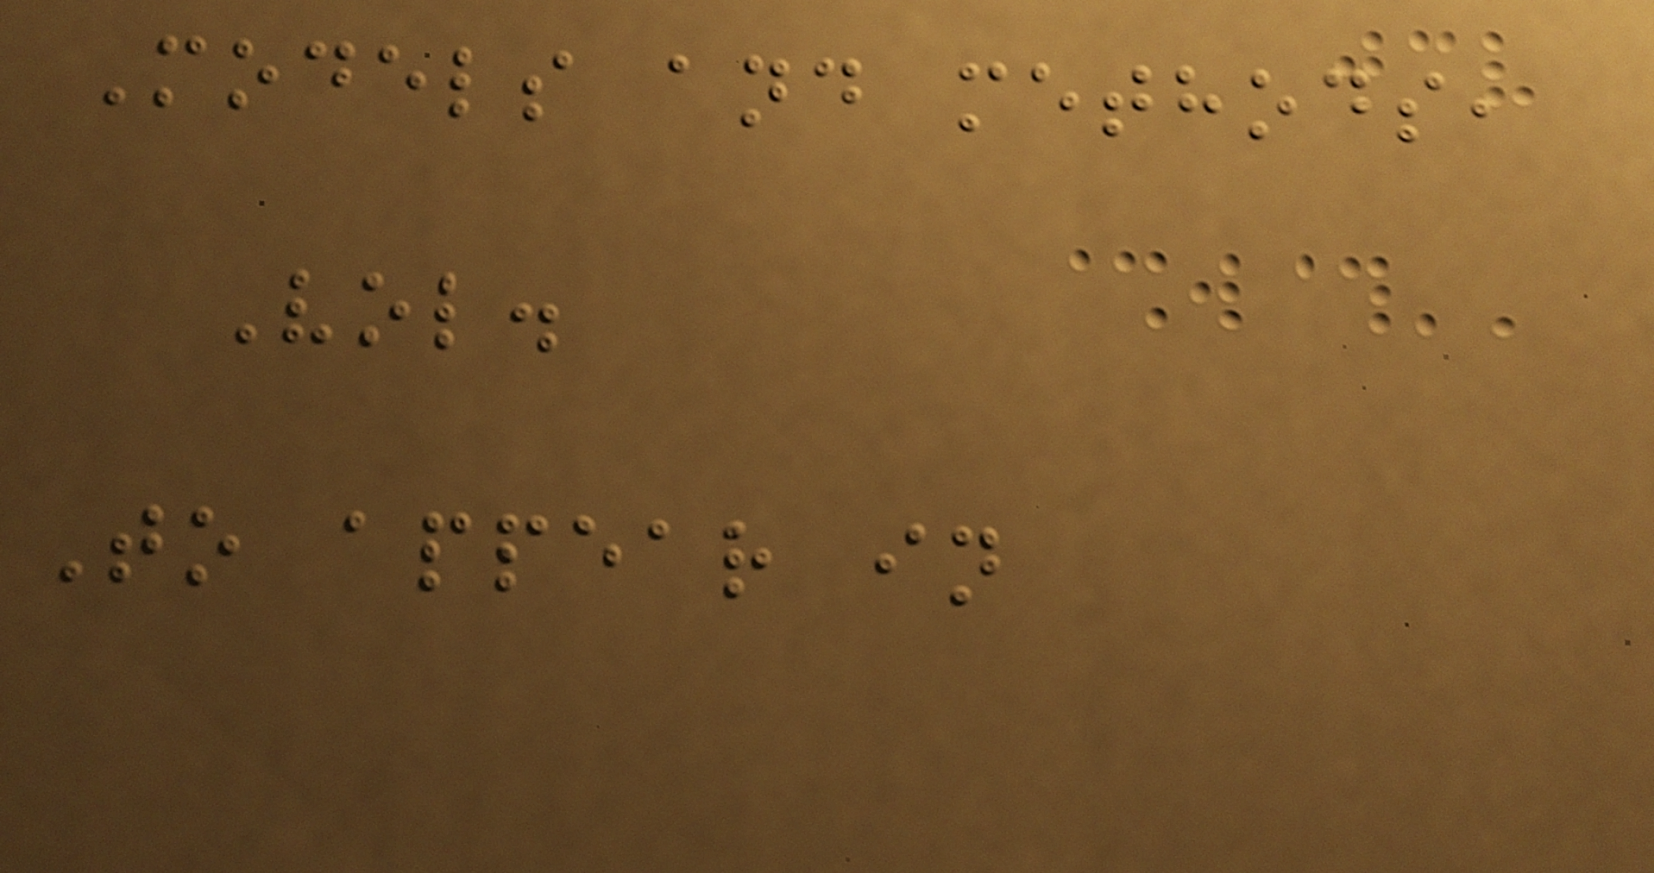Models and methods,
Vol.
To appear in
